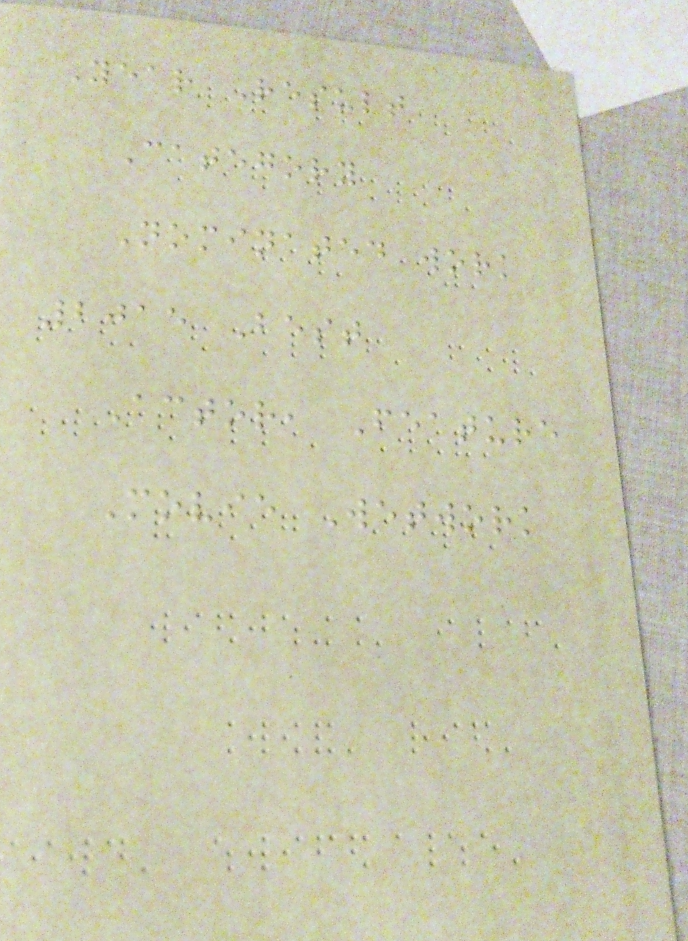Year Result
Category
Nominated work
2015 Best
Actor, Feature
Movie Wetwork
